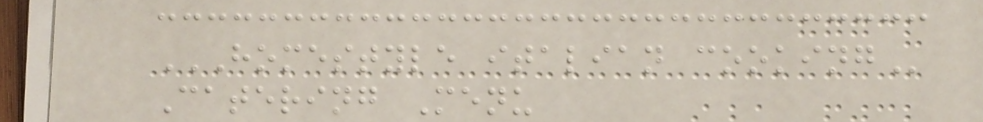HOMESTYLE ITALIAN COOKING
Catering Menu
